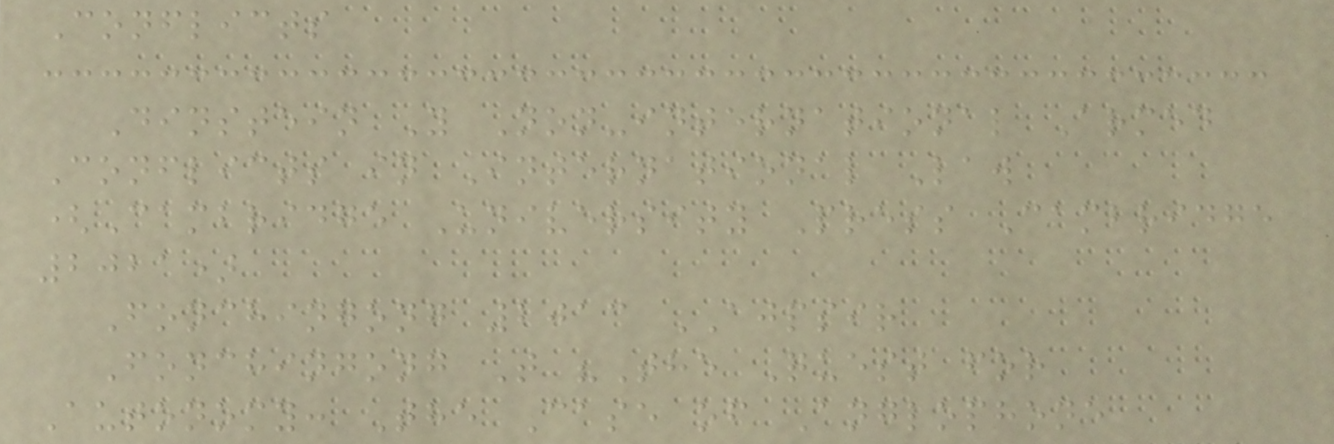Conflicts
Dinstein Y Non-international Armed
Conflicts in International Law
(Cambridge University Press Cambridge
2021)
Fonchingong 2013 AJPSIR
Fonchingong T "The Quest for
Autonomy: The Case of Anglophone
